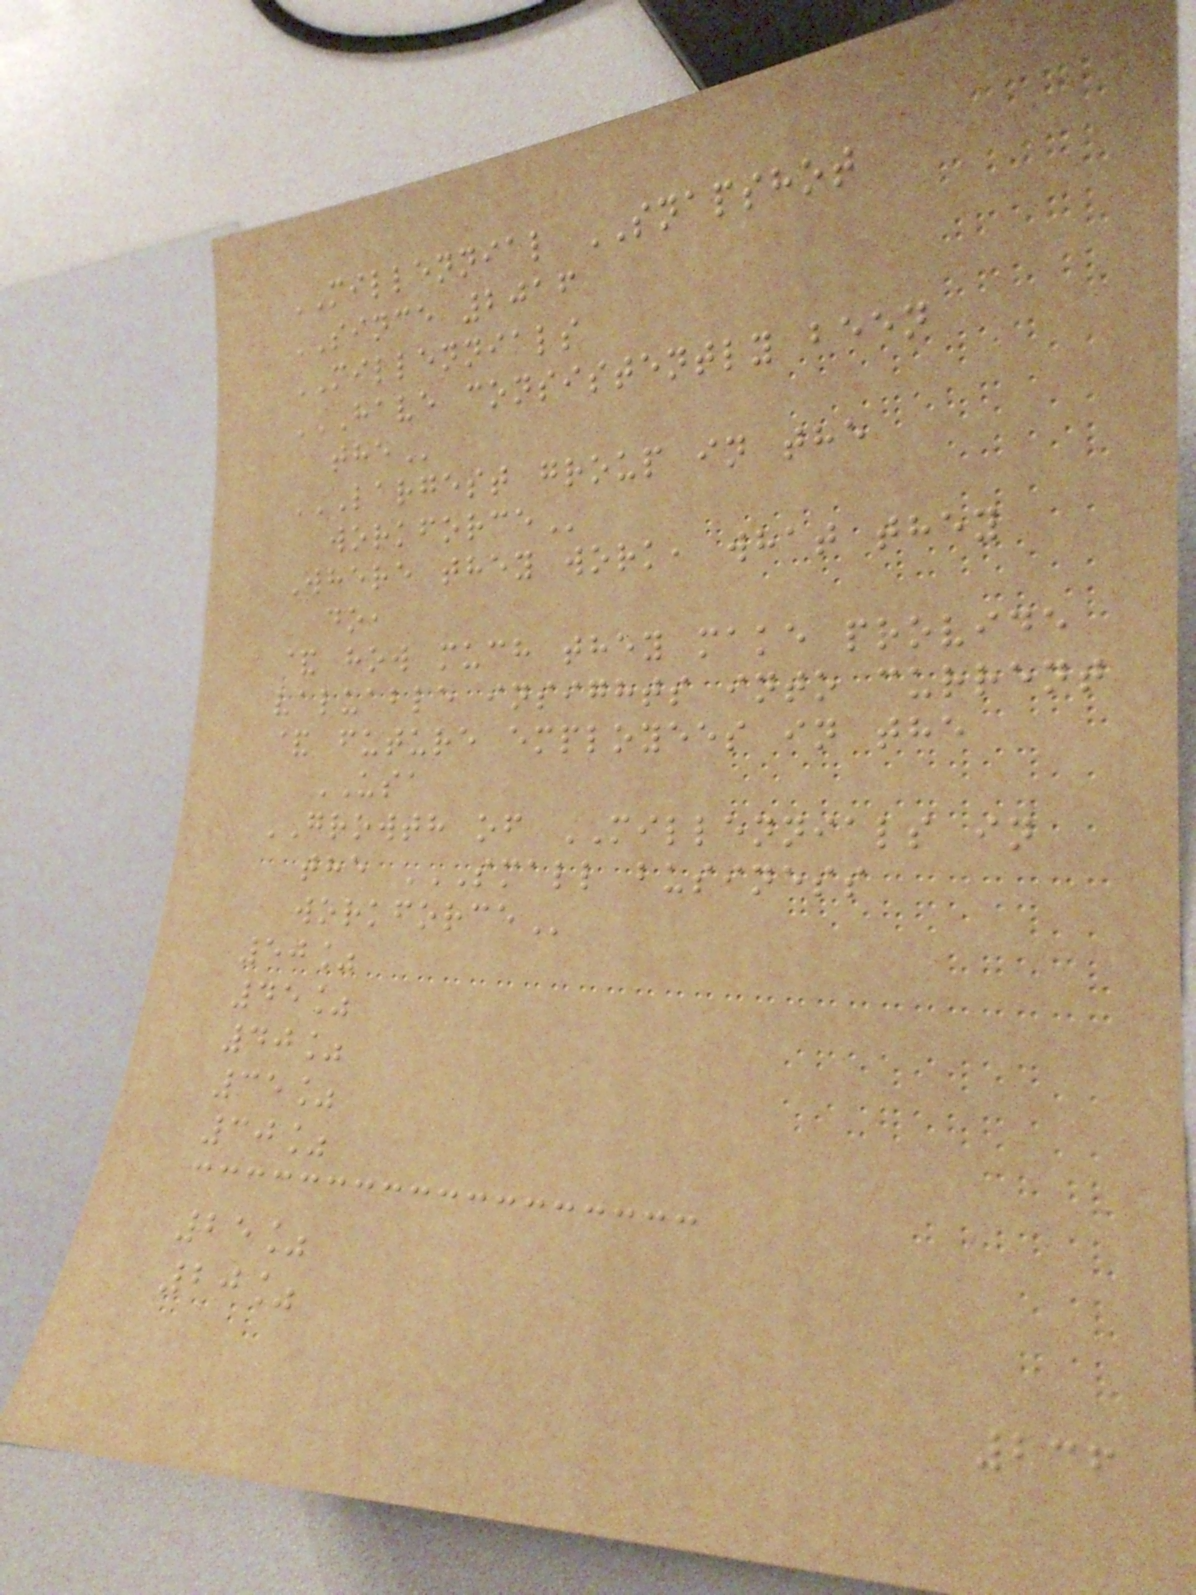MILLENNIAL SNAPSHOT
SINCE 2016
MILLENNIALS
HAVE CONSISTENTLY BEEN
THE
LARGEST GROUP IN THE
WORKFORCE
Where they work, what they
do,
& how much they make provide
valuable insights into current
& future employees in the
USA
GROWTH of MILLENNIALS in
the SMALL BUSINESS
WORKFORCE
50%
45%
40%
35%
30%
25%
20%
236
